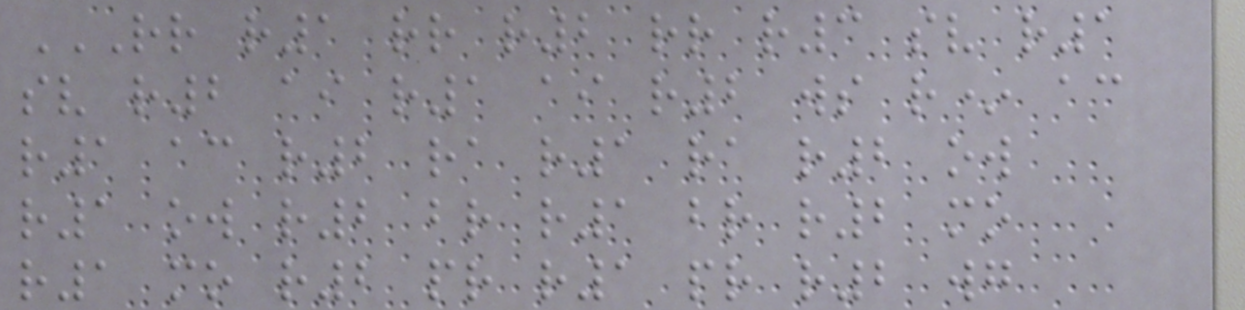RR R1 RR R2 RR R3 SV R1
SV R2 AI R1 AI R2 WS R* AC
R1 AC R2 RA R1 RA R2 OW
R1 OW R2 BR R1 BR R2 MO
R1 MO R2 PR R1 PR R2 WG
